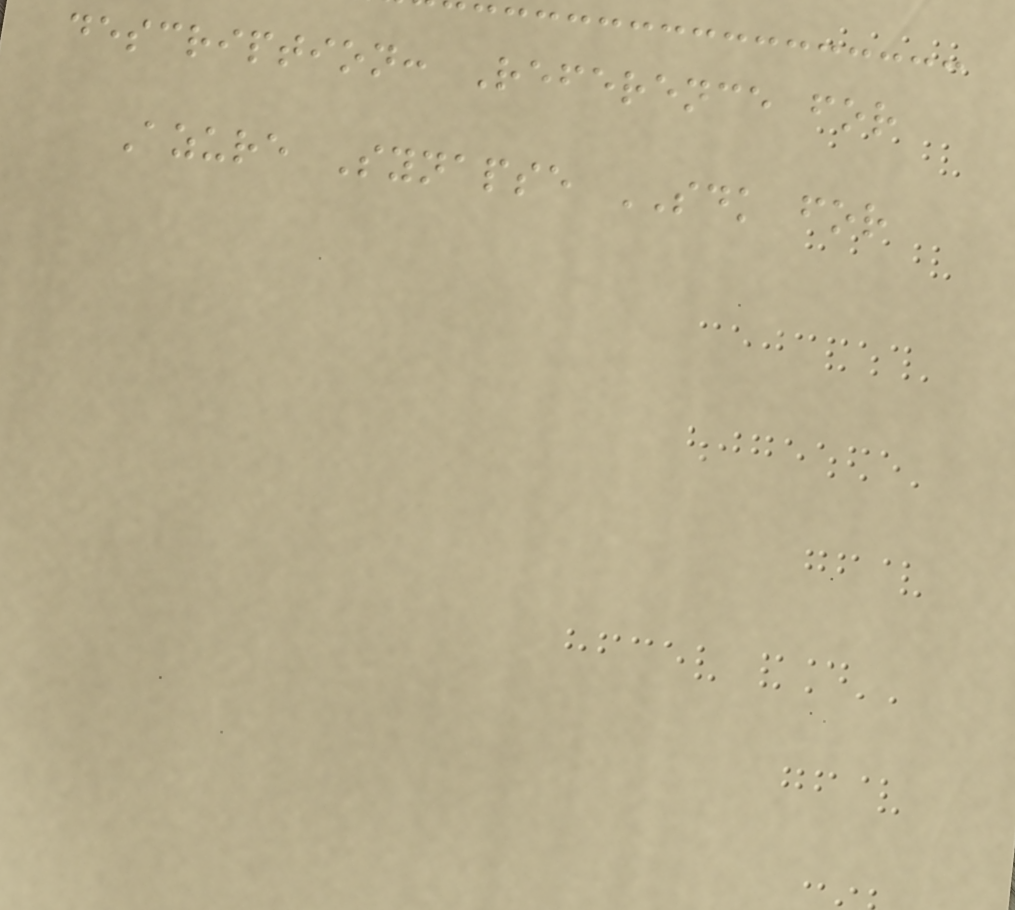description: Reference for
Azure Synapse SDK for
